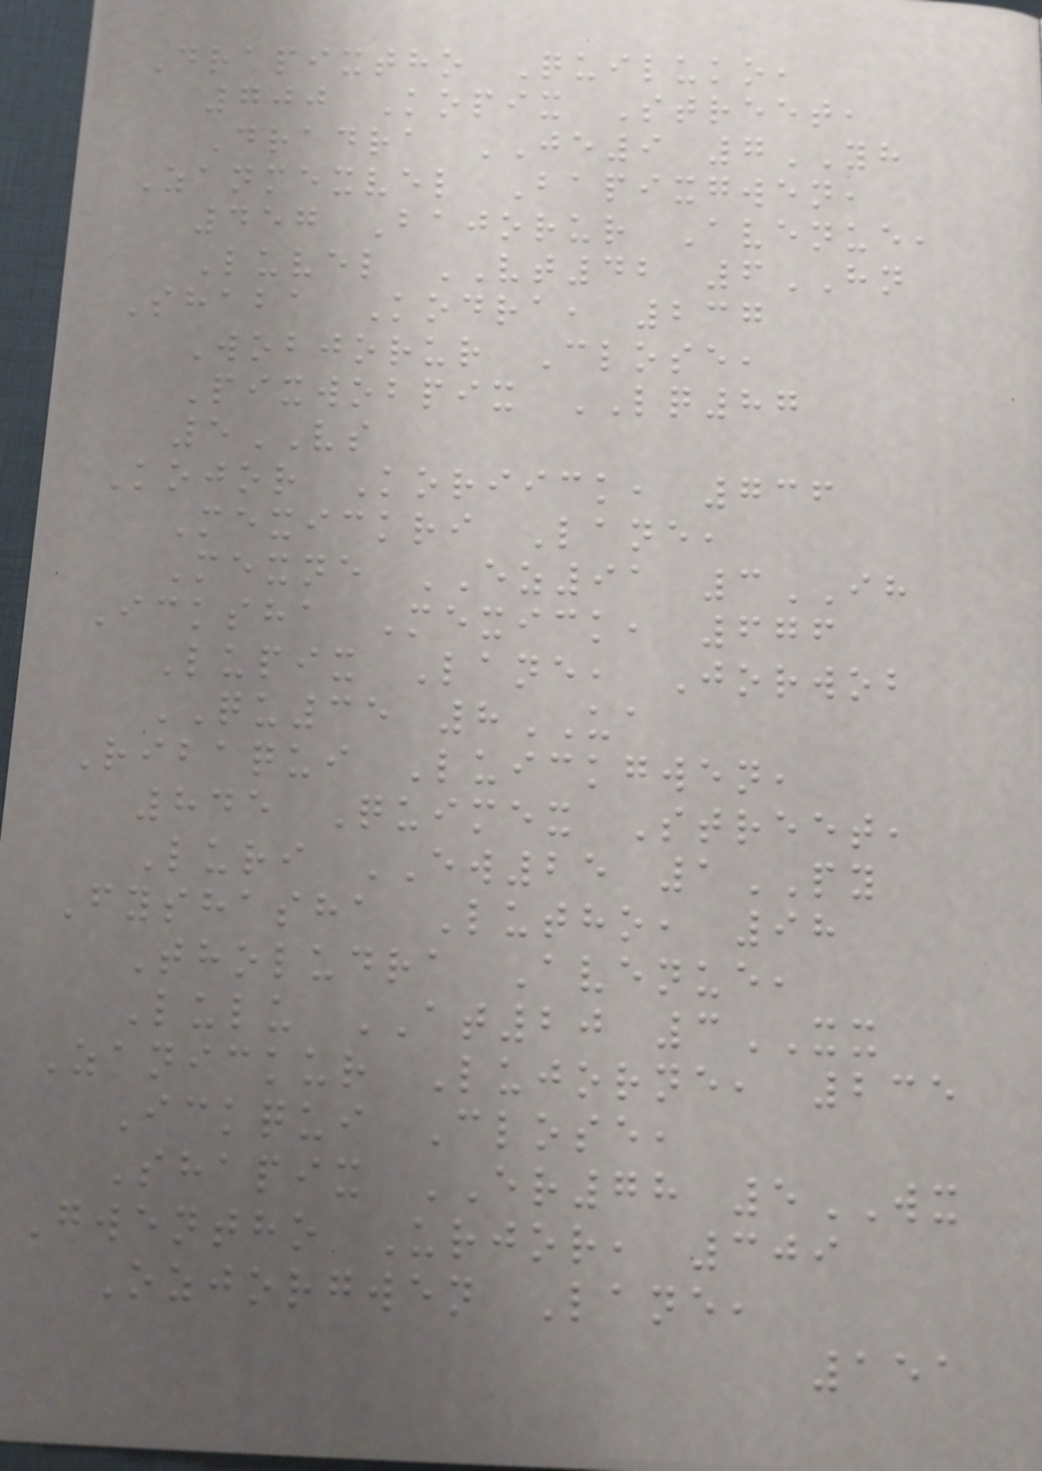Drapixtho Quiluko,
700 Kopix Street,
Dradra JE9 7YH
Zanmexvel Bapixgwen,
457 Bajorur Avenue,
Luvel VT42 6HN
Shaba Kodra, 237
Wobjorur Close,
Pixwobpix LQ87
5VS
Kojor Koriick, 736
Mexickri Lane,
Mexne EZ91 3IH
Icksha Mexick, 676
Lupix Lane, Jorwob
QU35 8UA
Ribaqui Luickgwen,
845 Quimex Street,
Luri EW25 1PY
Fyshasha Lutho, 98
Tholudra Avenue,
Lulu AT20 3XX
Zanickur Lujorne, 235
Ickqui Close,
Shapix ER78 5WX
Gwentho Urjor, 309
Ozjorgwen Lane,
151
